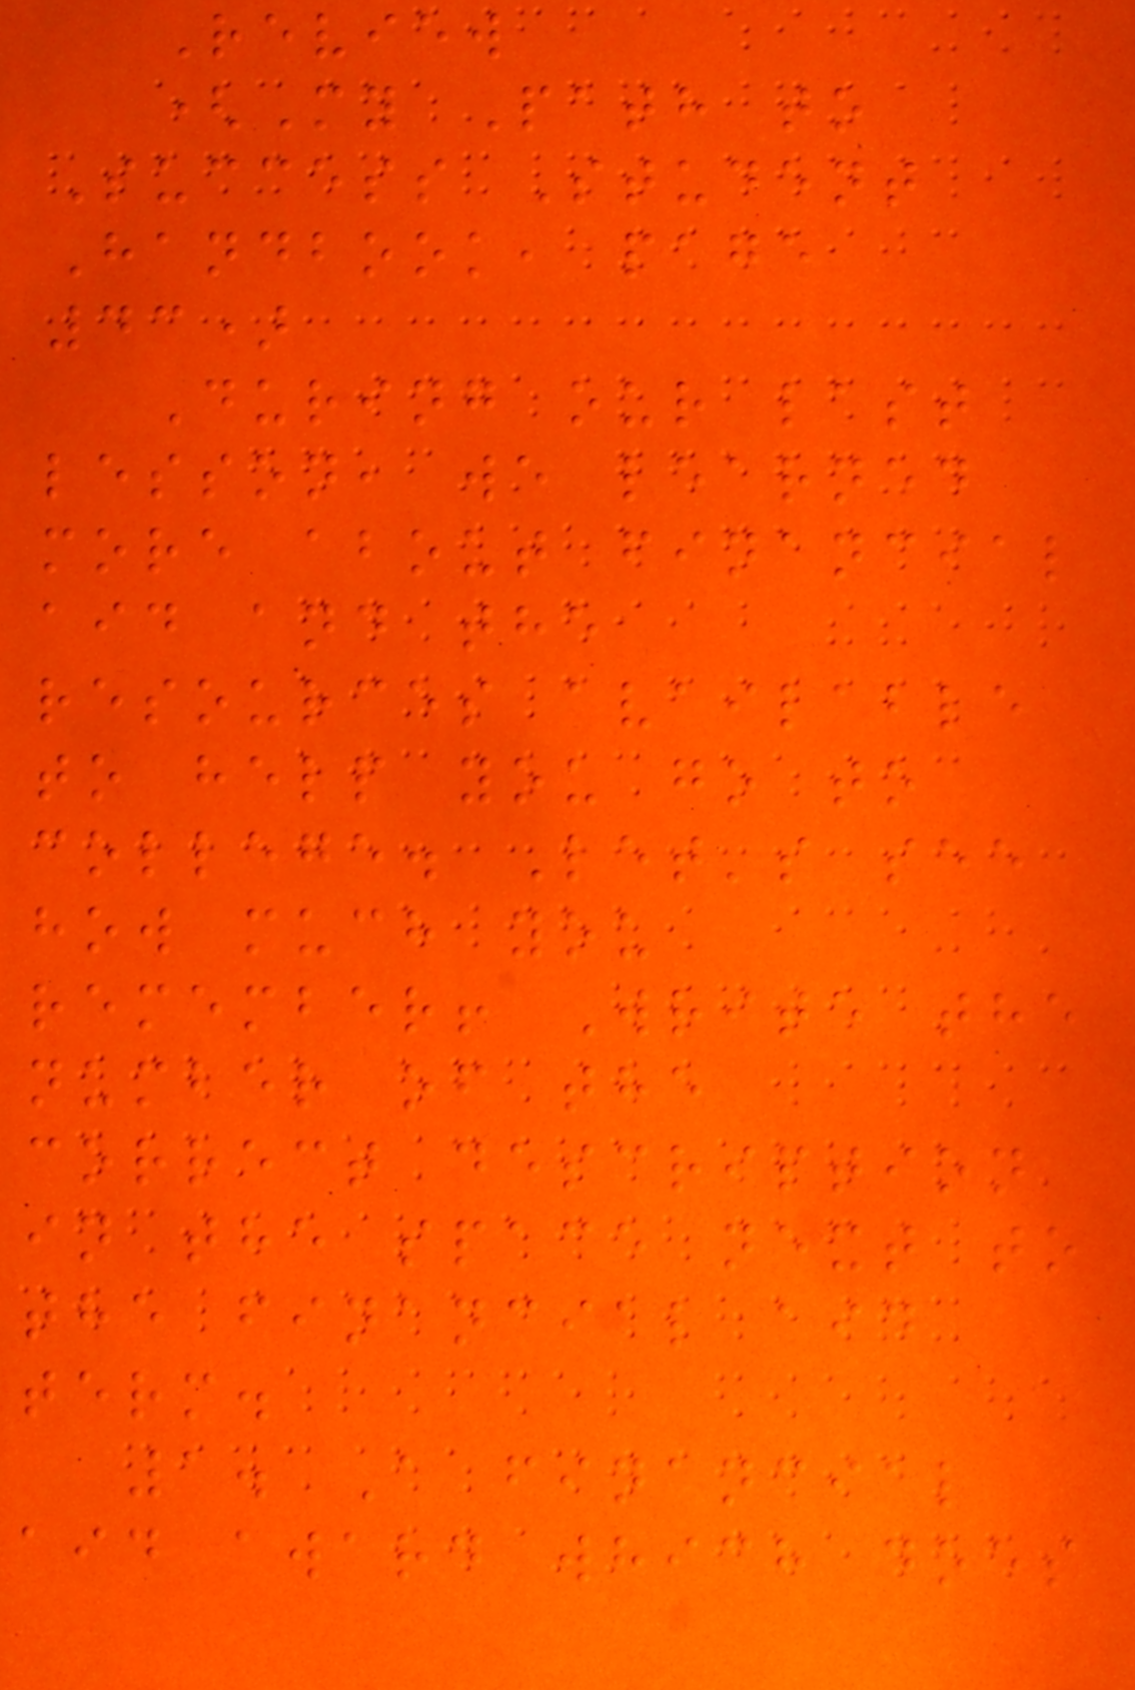Review
(My Path to
Success Student
Handbook, page
43)
During our last
lesson, we learned
more about financial
aid and the
resources available
to help you go to
college. Let's see
how much you
remember! Write the
number of the
correct description
in the space next to
the financial aid
term.
1. A financial
aid award which does
